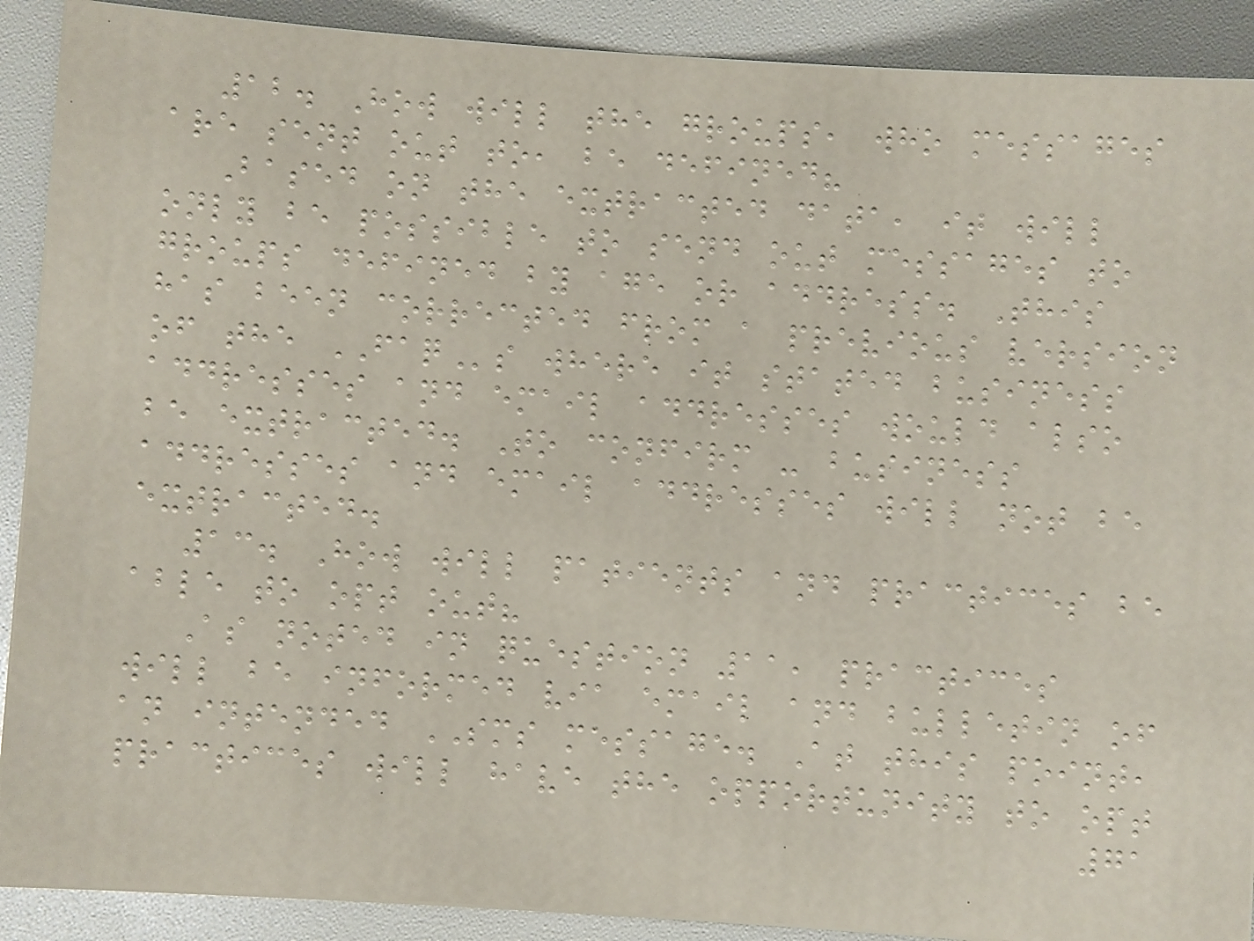12. How will the groups, who messages
are sent out to, be defined?
Based on the extracted data, it will
only be possible to send out messages to
groups defined by age or address. This
has been corrected from a previous version
of the FAQs where it stated business
addresses and email addresses would also
be extracted. To confirm - business
addresses and email addresses will not be
extracted.
13. How will patients and practices be
able to opt out?
As noted in question 11, practices
will be informed via email and bulletin of
an intended SMS message. At this point,
practices will have the opportunity to opt
71
